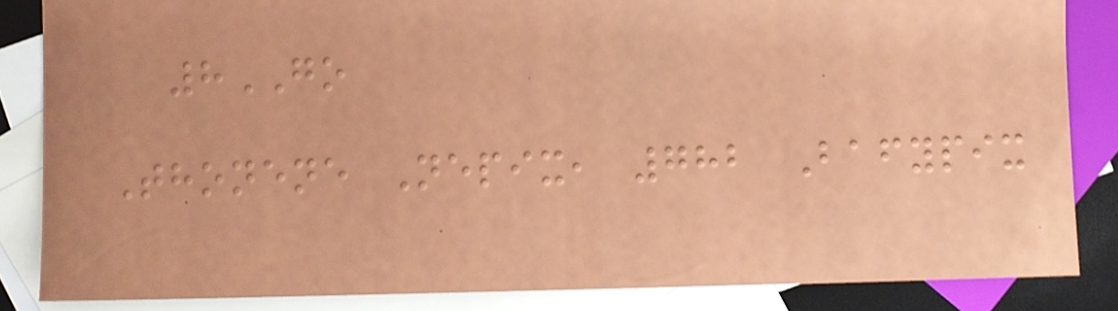8GO
Thonene Nepix, 782 Bafypix
